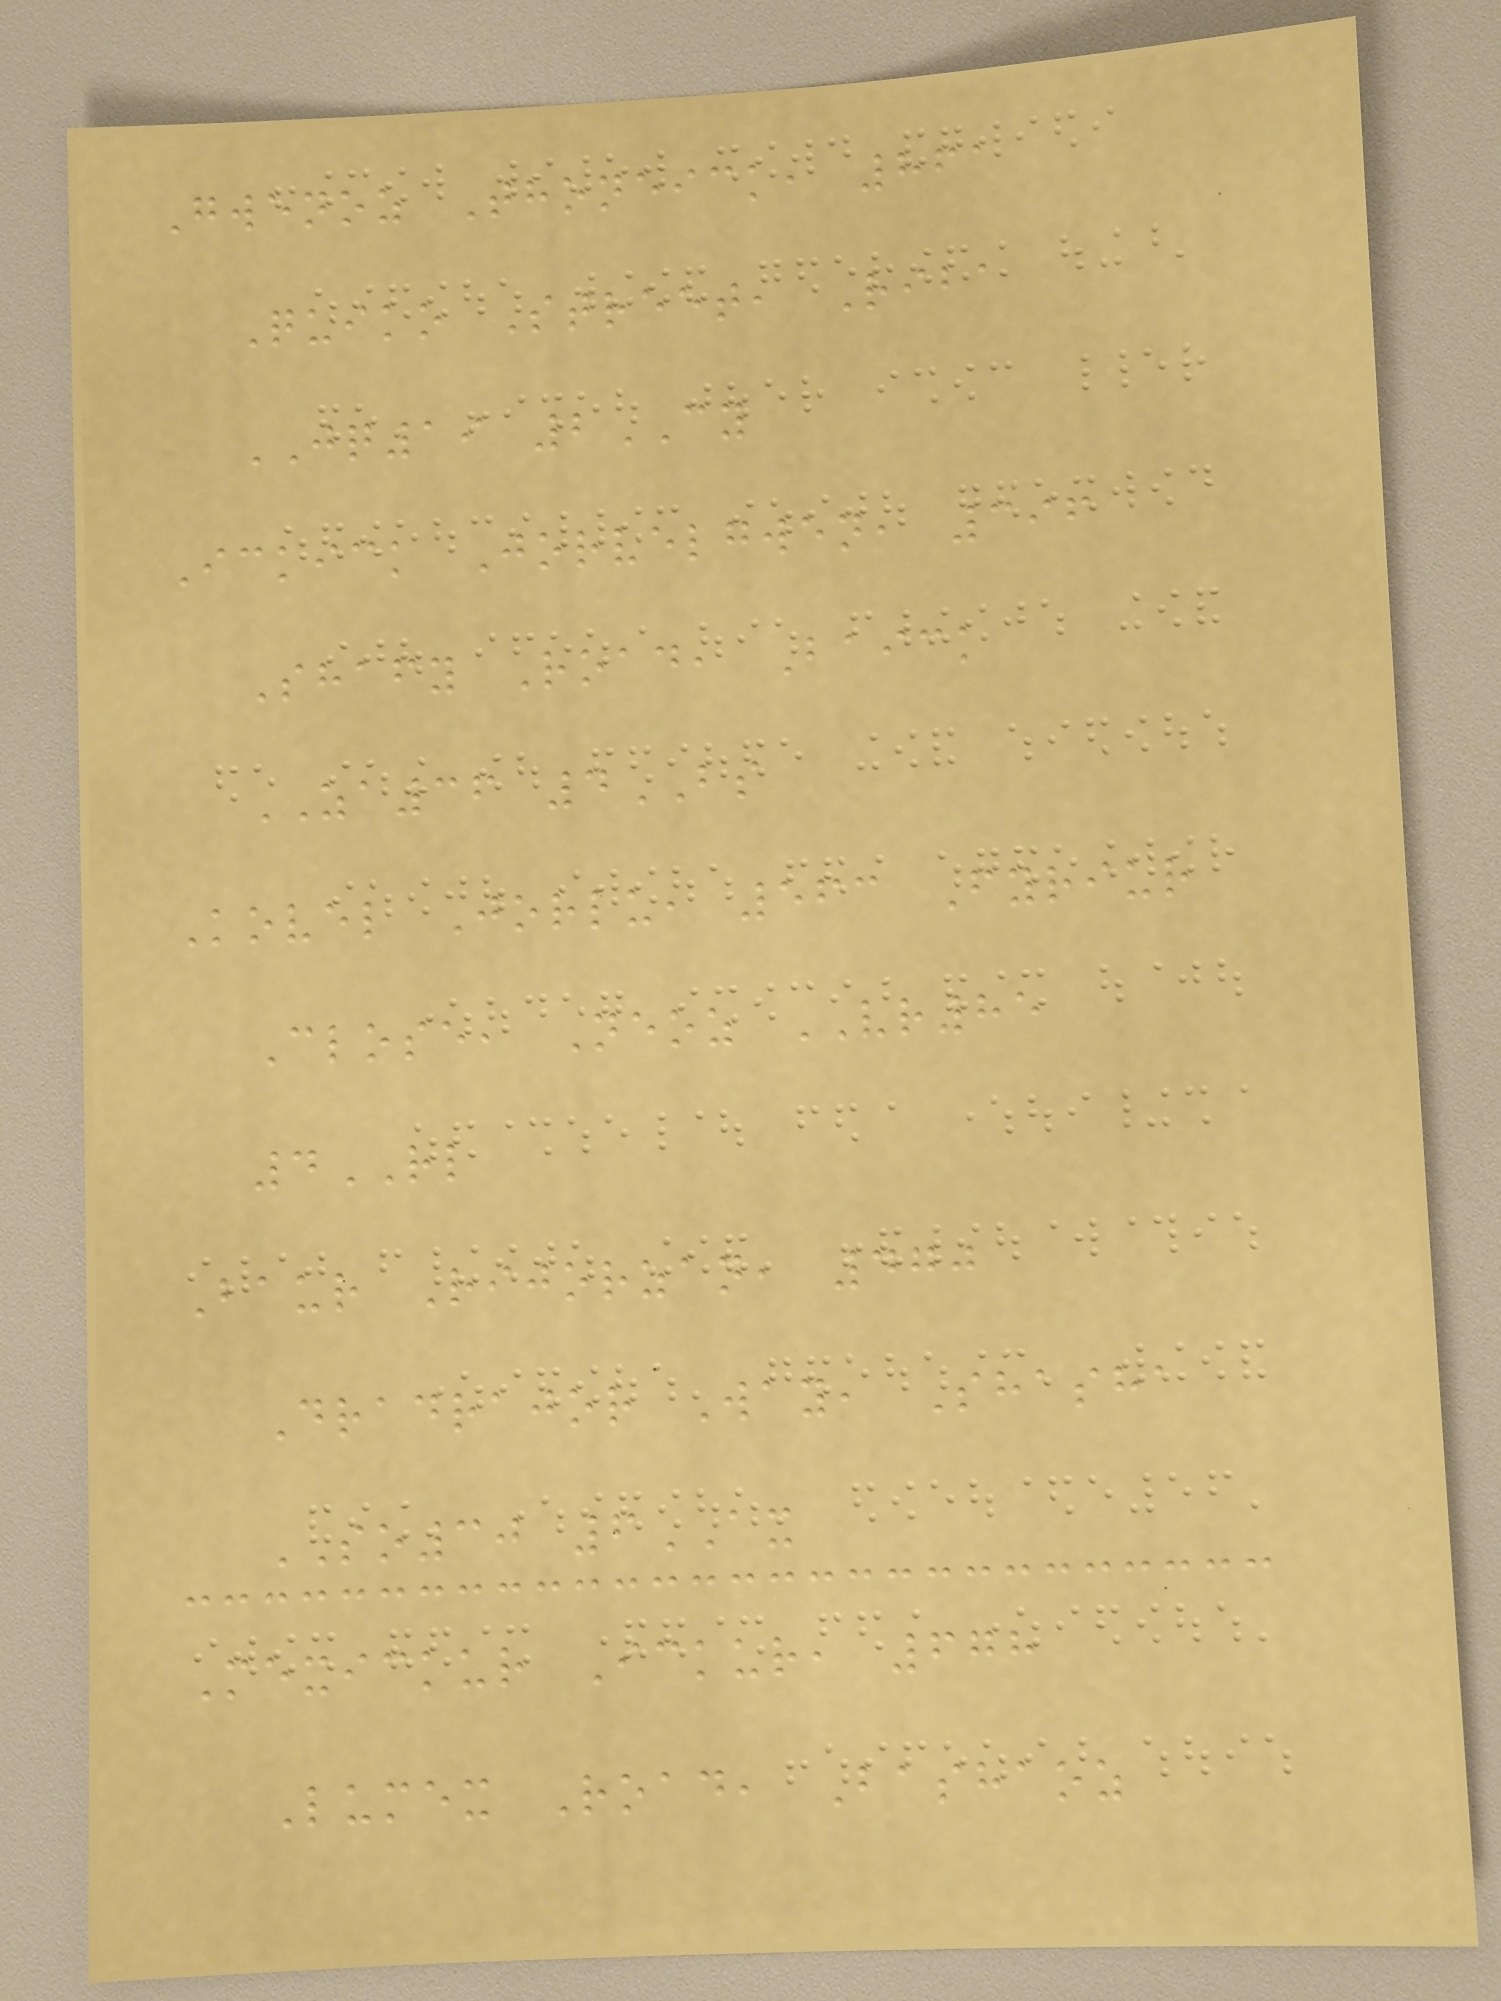Gwenoz Thoneick, 861
Quiko Street, Riba
JQ19 2CY
Ickick Jorvelgwen, 396
Shafy Road, Baick
ZA36 4BS
Kovel Jorlu, 563 Fyriur
Close, Neoz VR85
4RL
Baur Rijorzan, 470
Dradrajor Way, Shasha
SO30 6AX
Mexickur Ickur, 678
Lumex Road, Bashaoz
